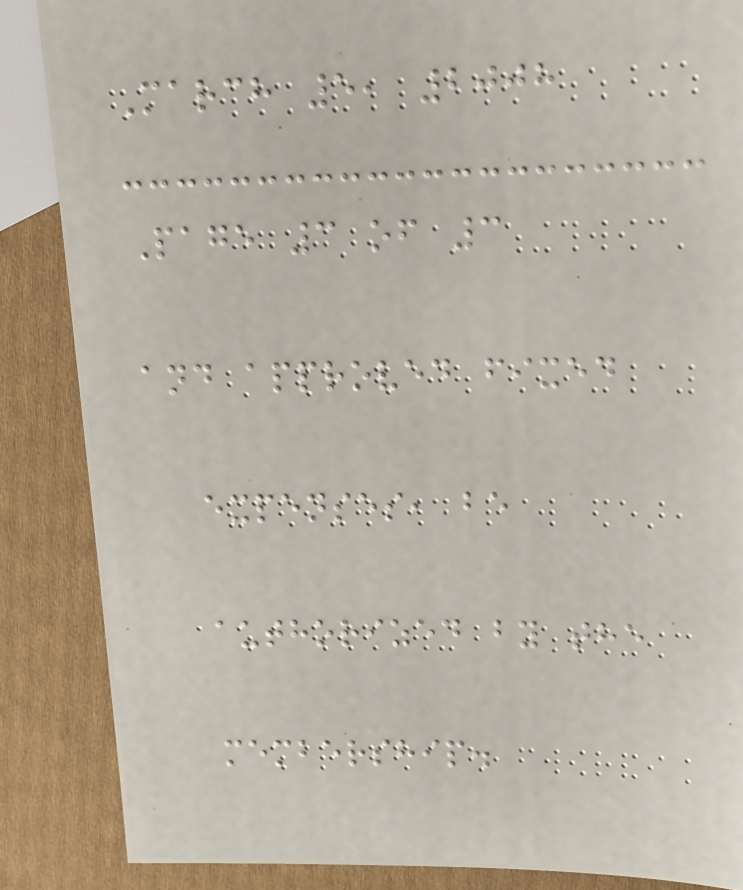March 5, 2008
Page 3 of 3
and approved fixed
expenses, be
authorized by the
membership.
